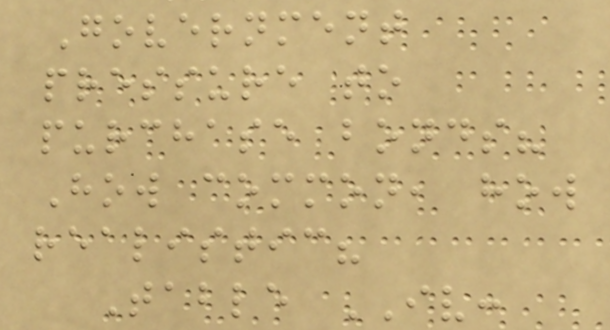Government
pressure to
purchase bonds?
How common, how
realistic?
Table IV:
